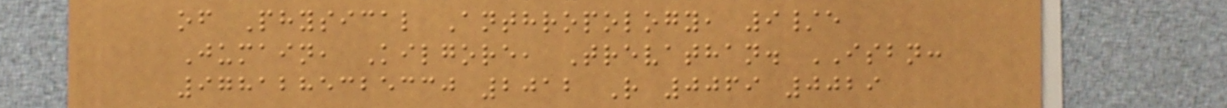of Physical Anthropology, 9/e
Jumain, Kilgore, Trevathan. ISBN:
9781285325330 2012 R 0069 0029
